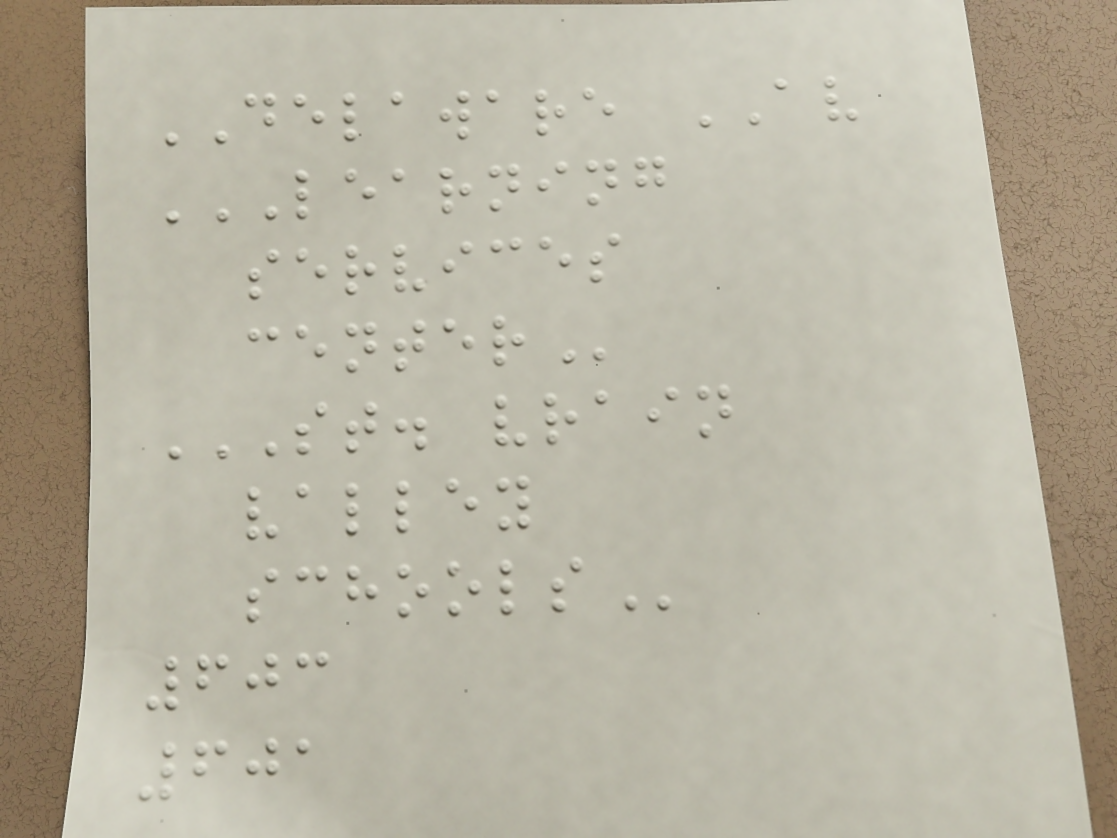DELAWARE AV
LEARNING
SERVICES
CENTER
ST. VRAIN
VALLEY
SCHOOLS
603
601
